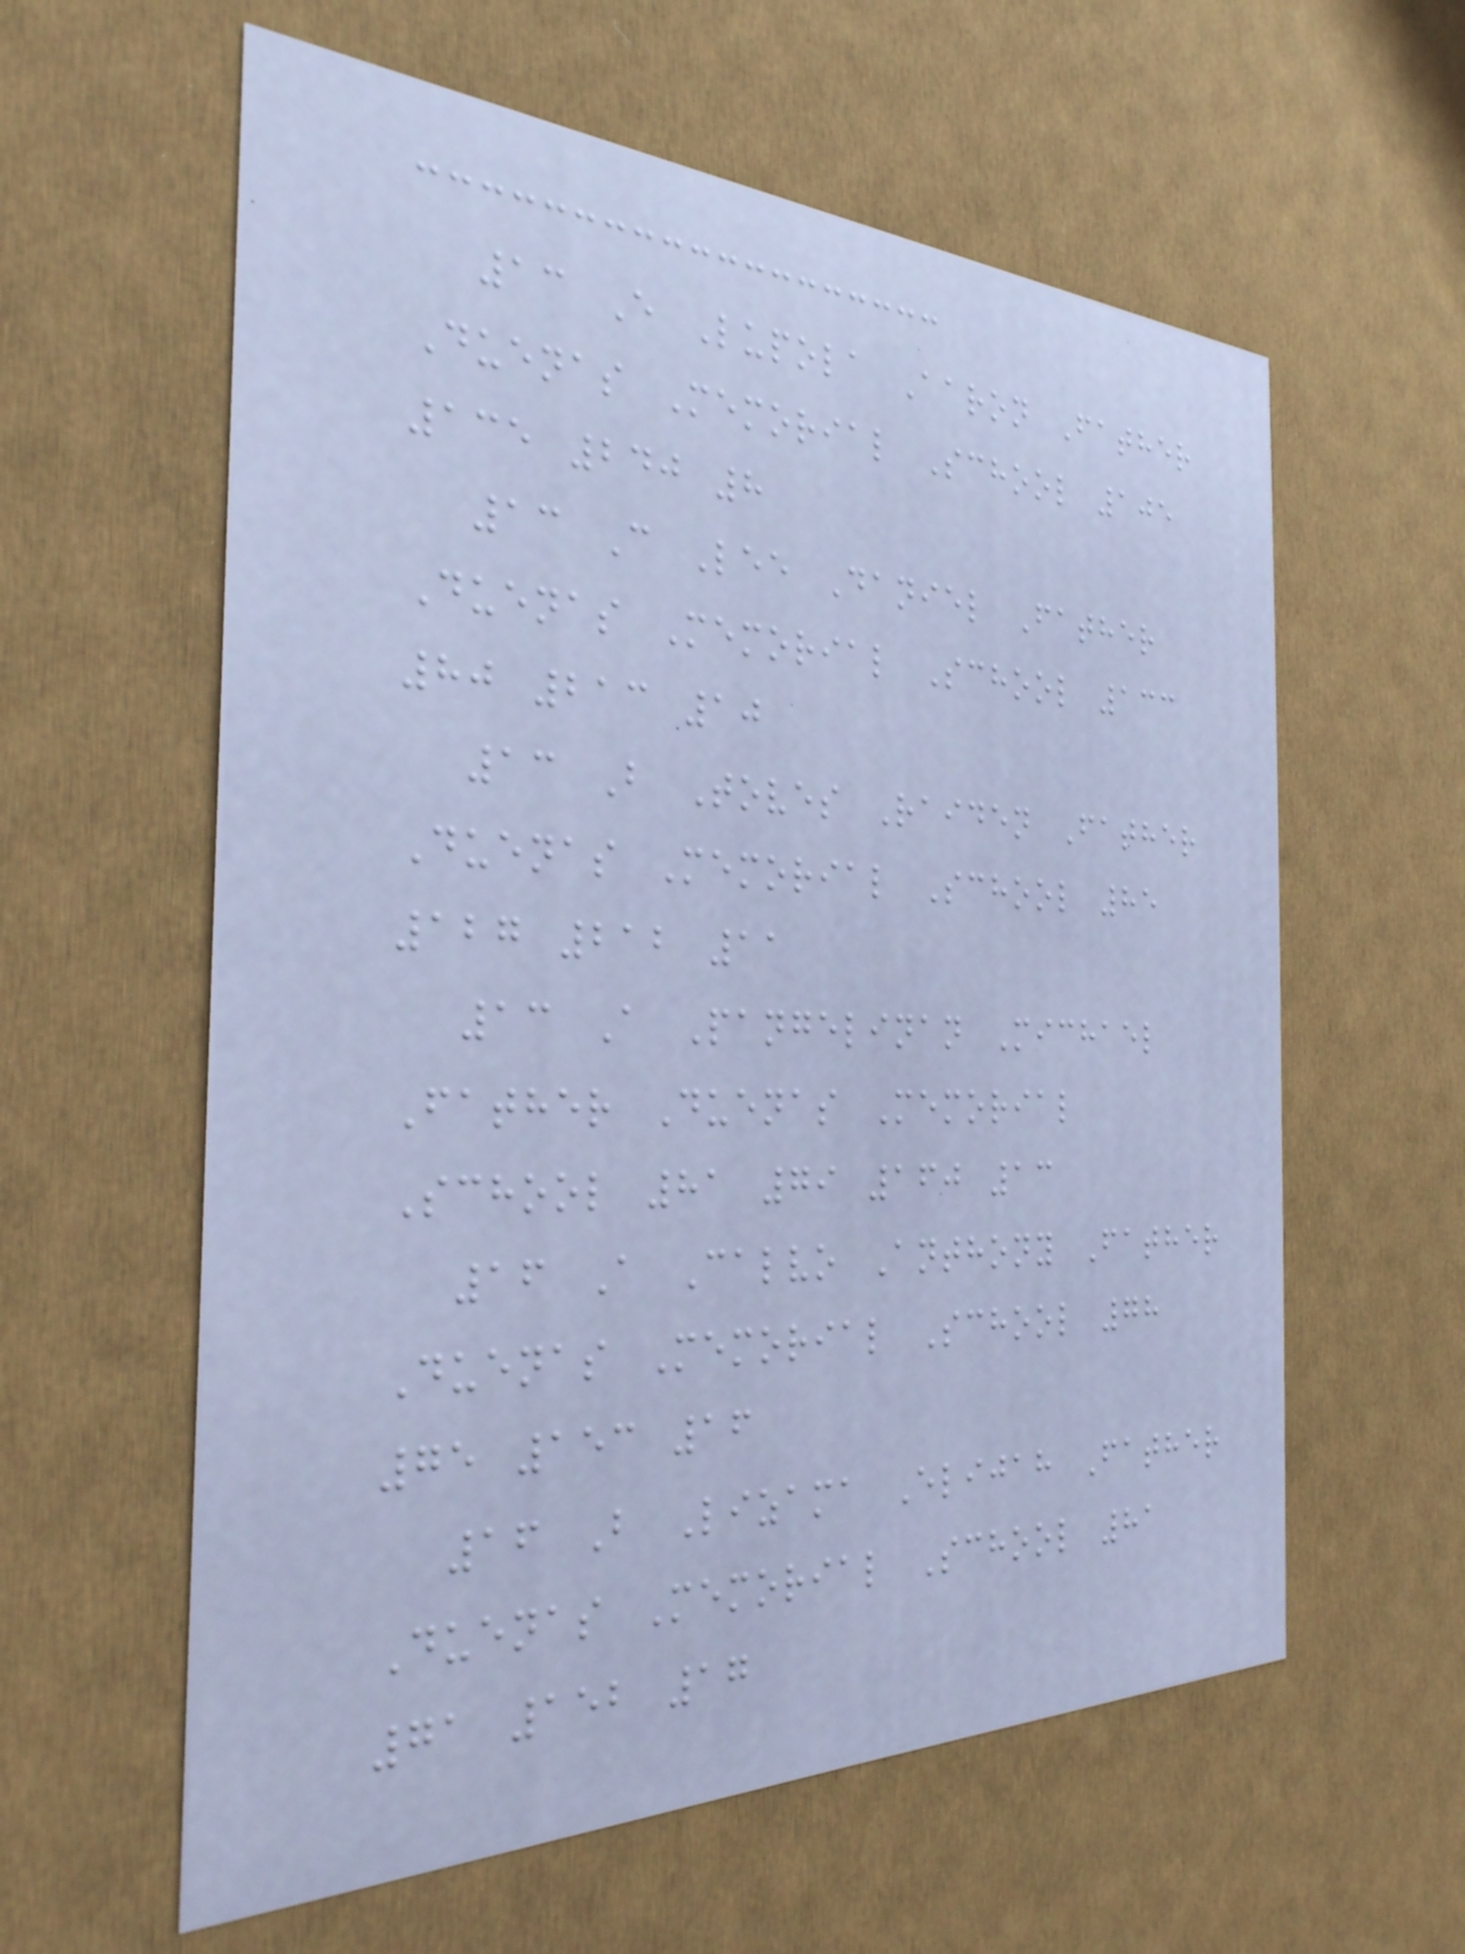13 E Lupola Aaron Father
Duenas Memorial School 105
135 240 8
13 C Lee Daniel Father
Duenas Memorial School 133
80 213 10
13 B Toves Raiden Father
Duenas Memorial School 85
127 212 11
13 A Pangelinan Michael
Father Duenas Memorial
School 81 79 160 13
16 A Calvo Anthony Father
Duenas Memorial School 78
75 153 16
16 B Lizama Elijah Father
Duenas Memorial School 81
71 152 17
